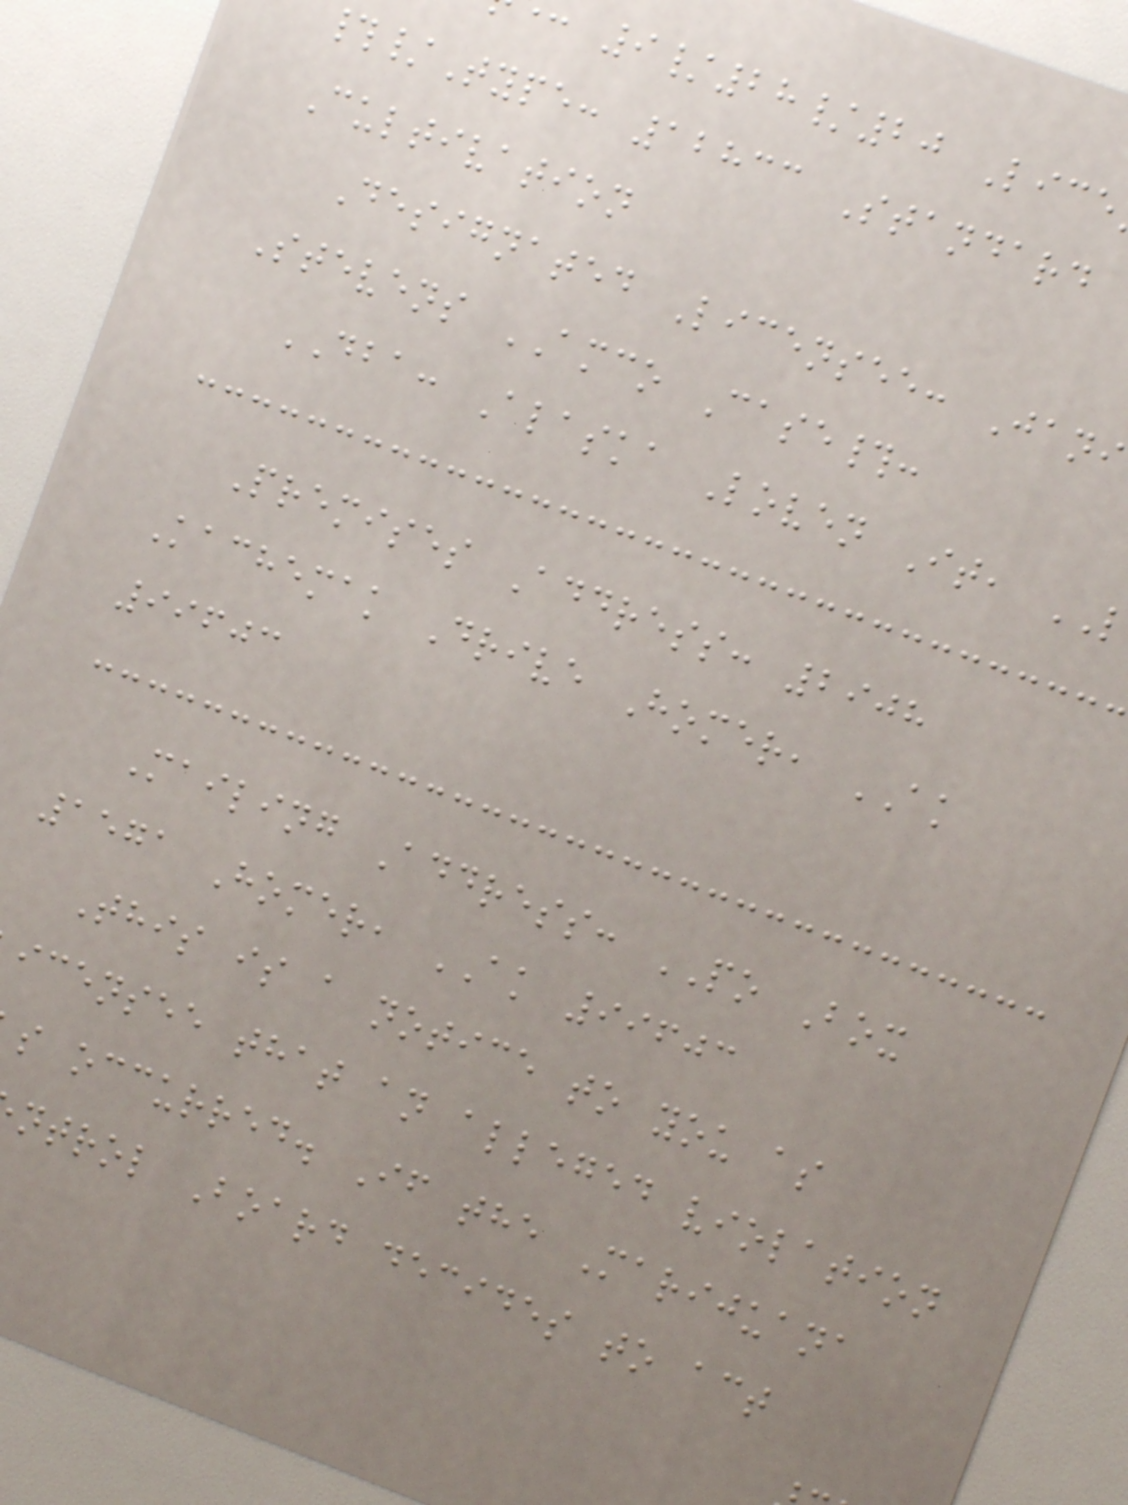9/28/20 Lice
#/Type: 12833 Standard
Cultivation
Designated Licensee: Jani
Stevens AMCO Case#:
DBA: Alaska Loven It,
Premises Address: 2908
Kachemak Drive Homer, AK
99603
Mailing Address: PO Box
1571 Homer, AK 99603
This is a notice to you as
icensee that an alleged violation
s occurred. If the Marijuana
ntrol Board decides to act
